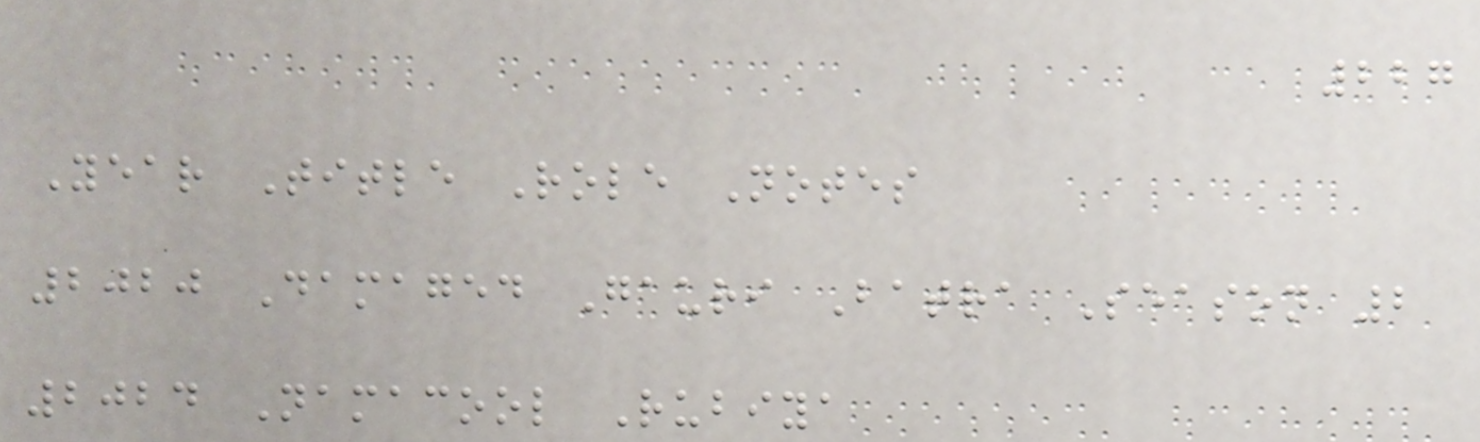227
Year Title Role Notes
2020 Damaged Gauri Batra Season 2
2024 Namacool Rubiya
